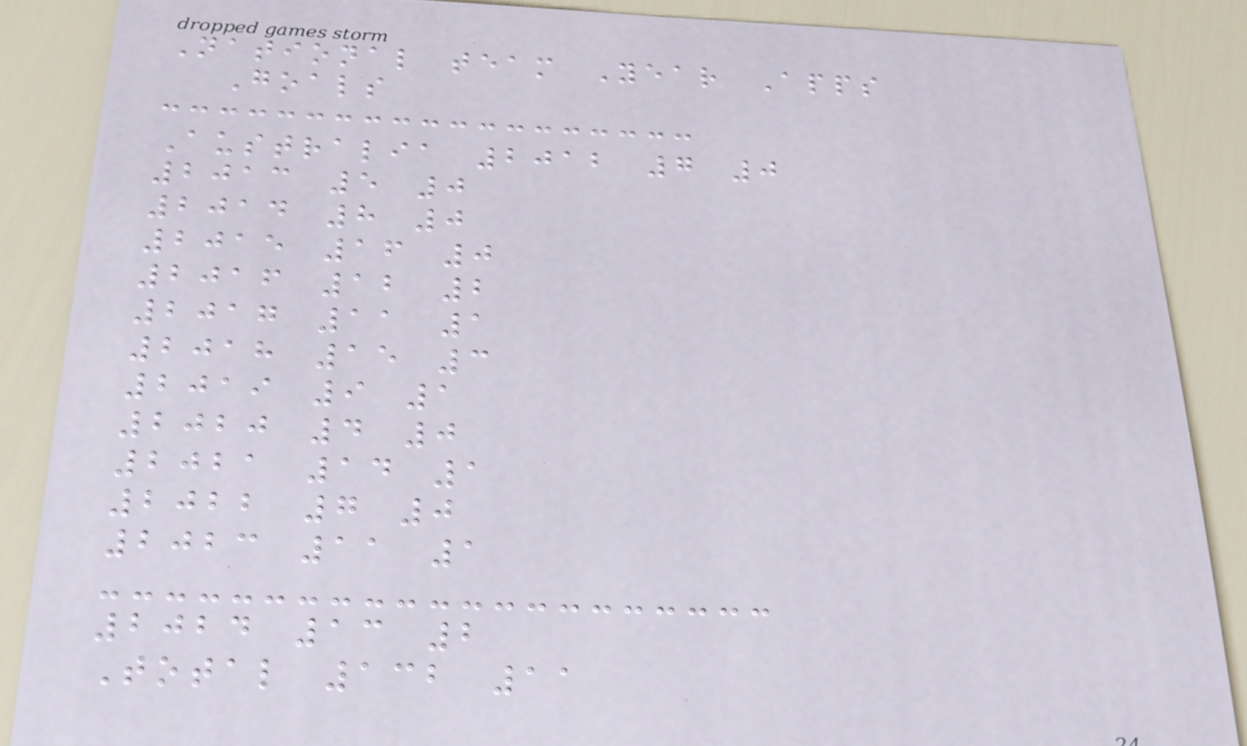National team Year Apps
Goals
Australia 2012 7 0
2013 5 0
2014 8 0
2015 16 0
2016 12 2
2017 11 1
2018 15 3
2019 9 1
2020 4 0
2021 14 1
2022 7 0
2023 11 1
2024 13 2
Total 132 11
